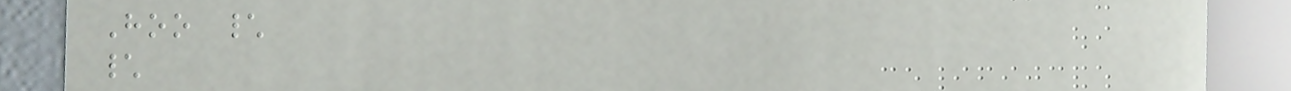Hoo \
\
